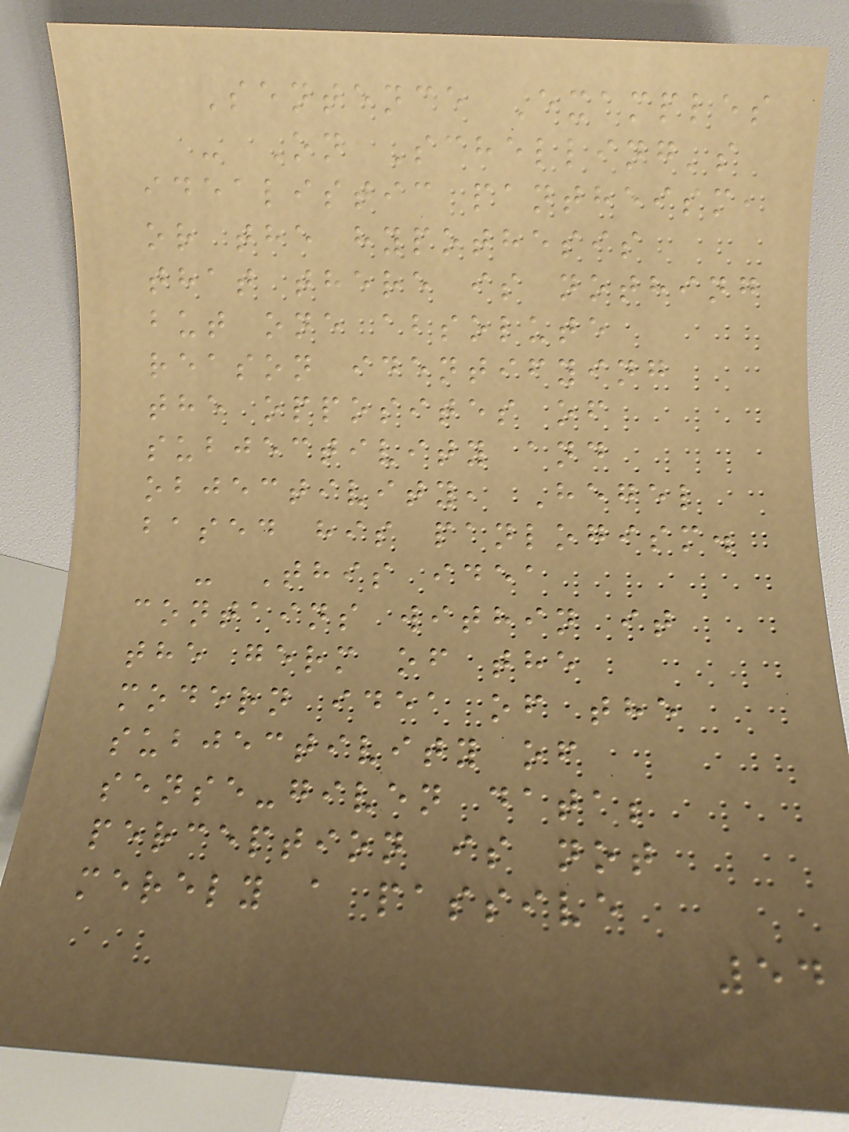Sentence Examples
- On Schelling's
idealistic pantheism,
or the hypothesis
that there is nothing
but one absolute
reason identifying
the opposites of
subjectivity and
objectivity, Hegel
based his panlogism.
- This idea
contains within it
the germ of the
modern idea of the
subjectivity of
sense-given data;
perception is not
merely a passive
54
